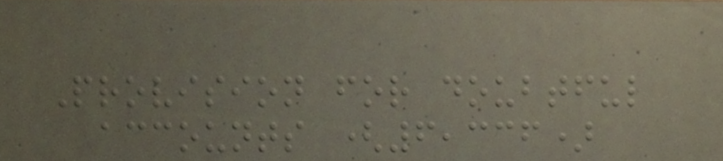Provision for doubtful
accounts (6,336)
